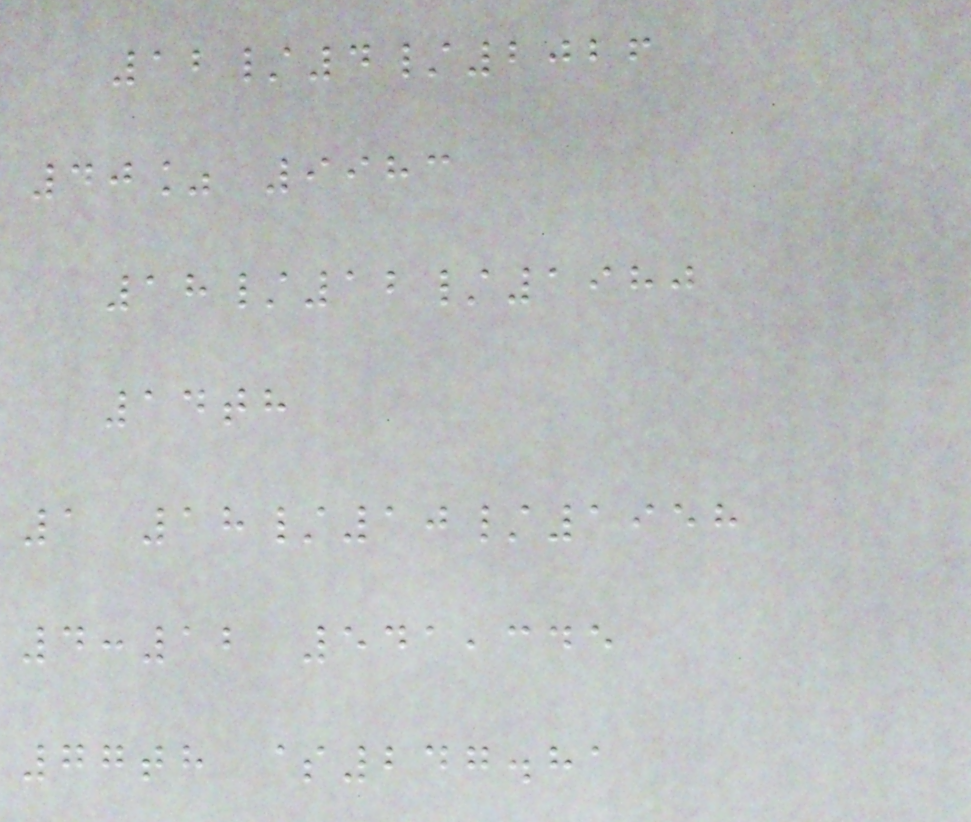12/4/2026
40% 9983
18/12/1980
14th
1 18/10/1958
4:12 541,345
77th $247.81
